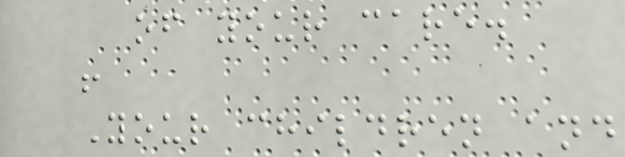of your care.
!
Your children and
